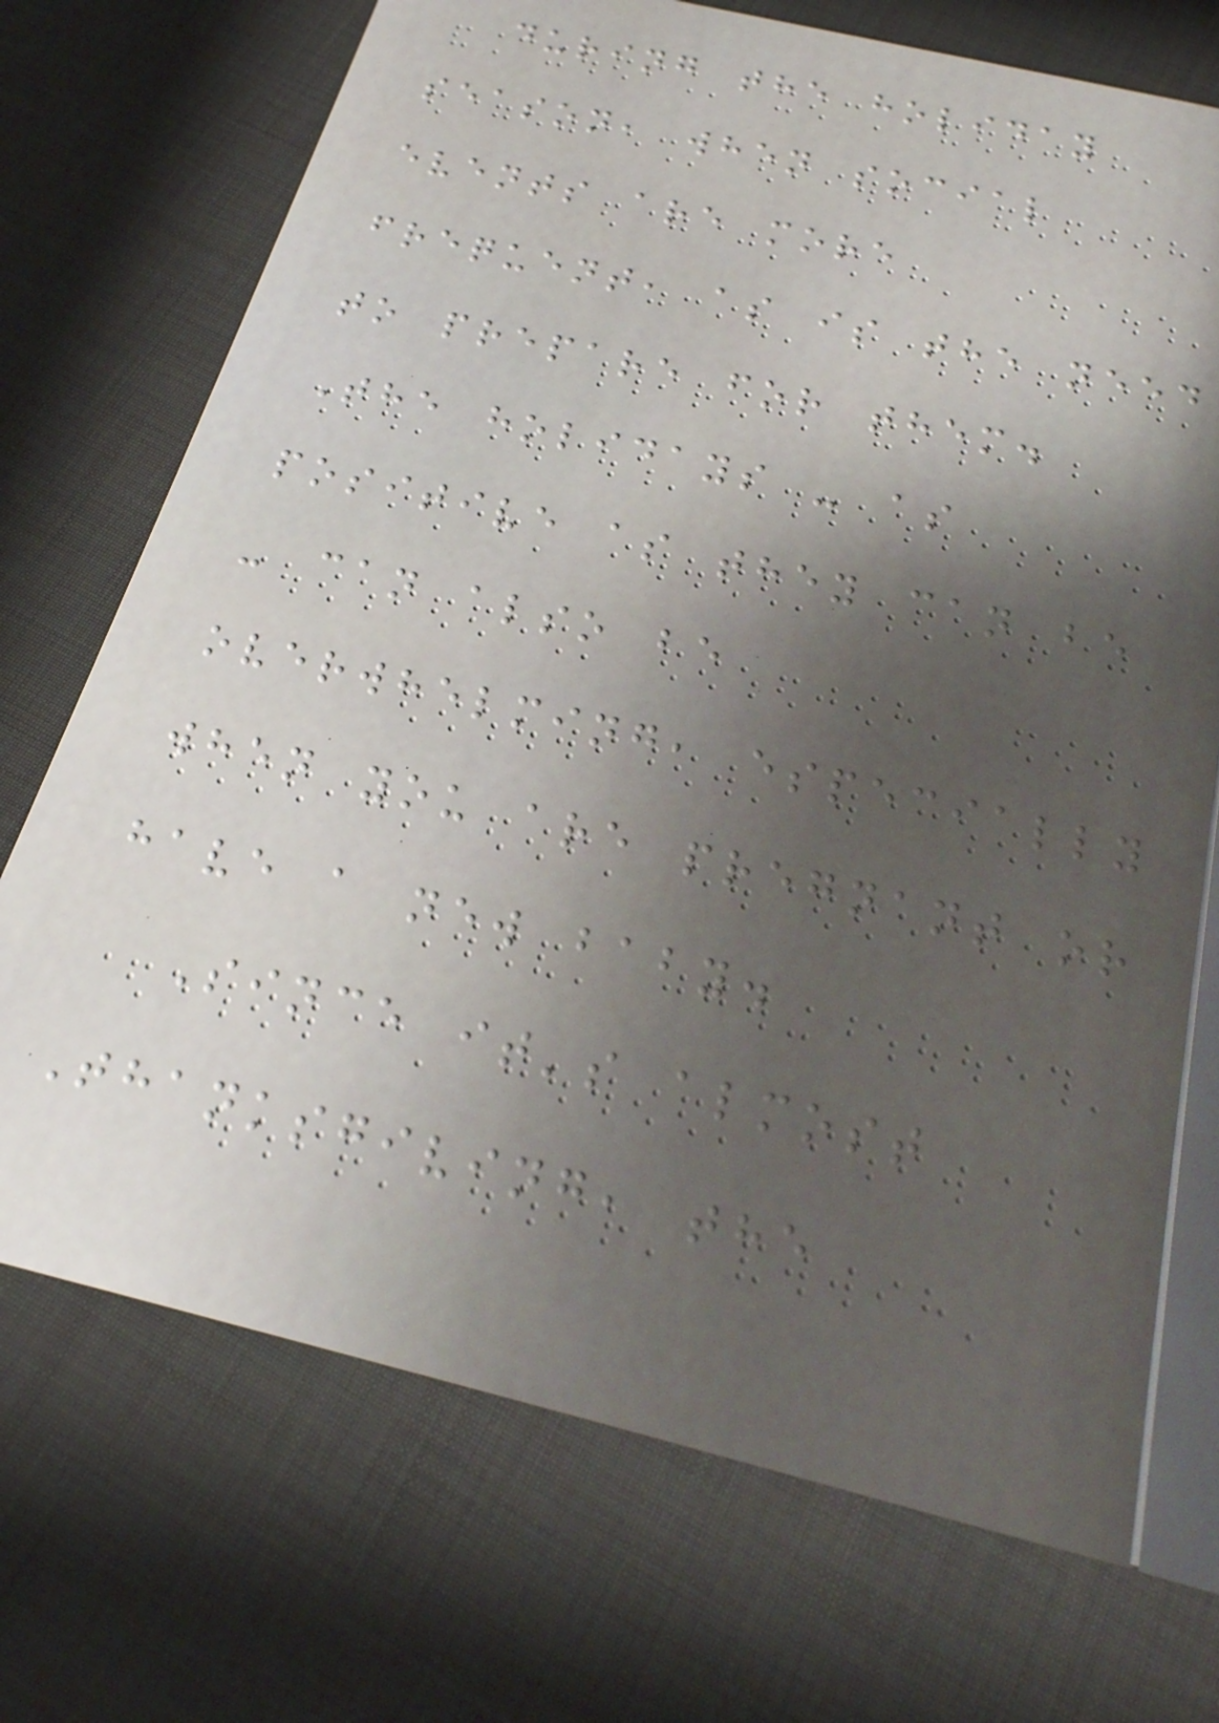during the holiday
season, when social
events are more
frequent, as is the need
to prepare for them.
The holidays - as
positive as they can be
- can also be
overwhelming, especially
when you are pregnant or
have a new baby.
Since it's almost
Thanksgiving, the
